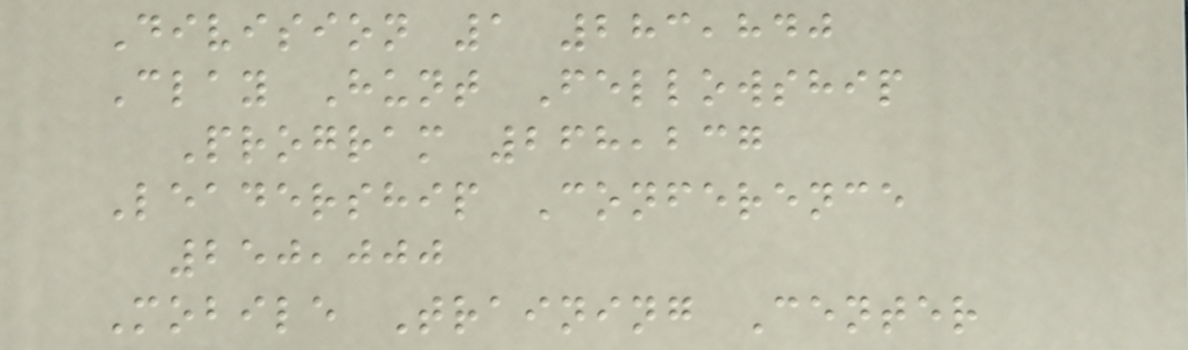Division 1 283,840
Clay Hunt Fellowship
Program 268,237
Leadership Conference
250,000
Mobile Training Center
